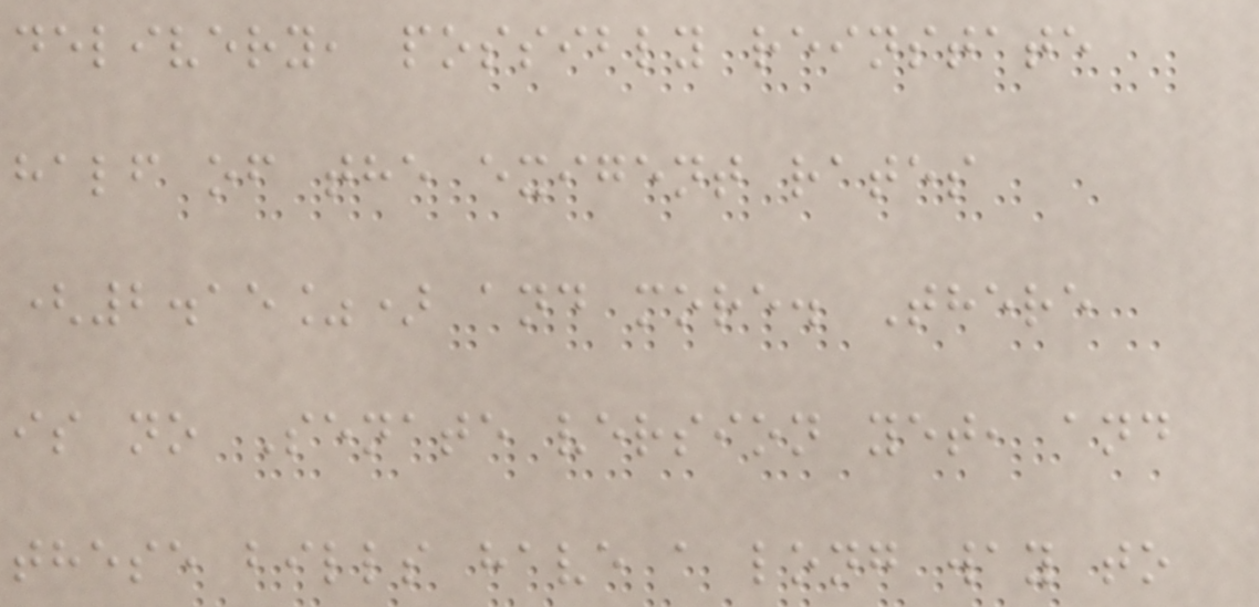delivery, possibly reinstate
half of the exigent rates
(2.15%) and more. There
is no Senate version yet, and
these bills have a long way to
